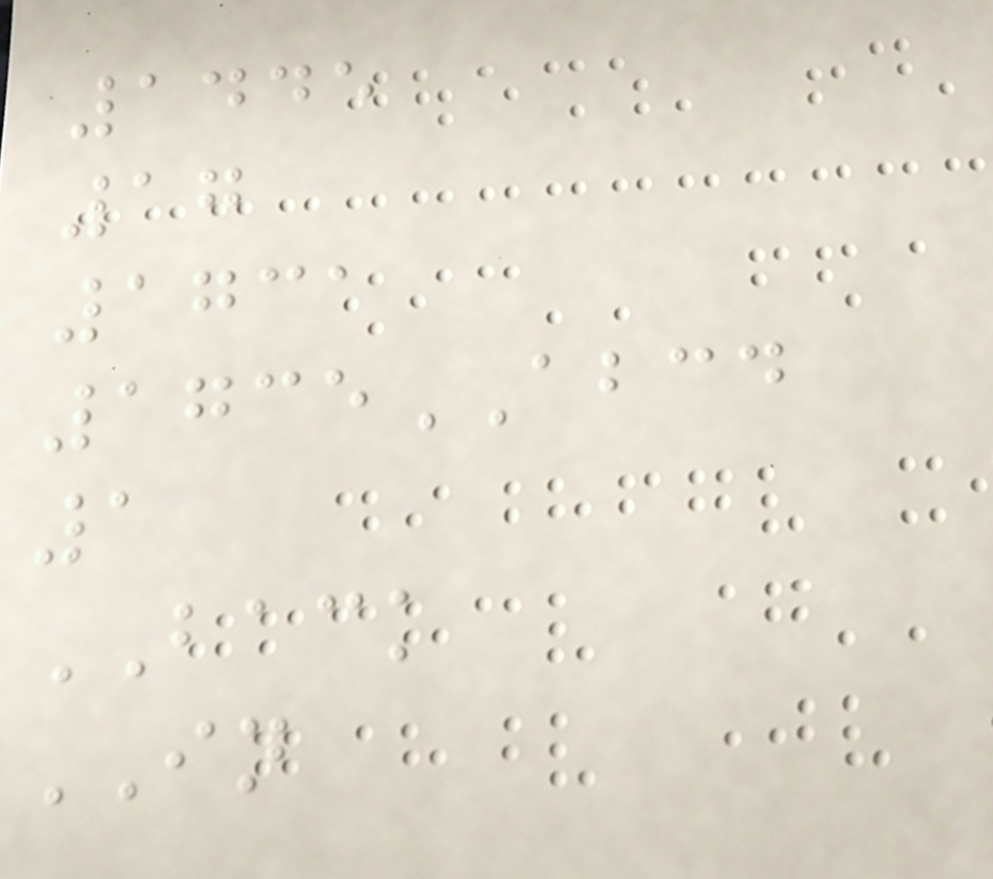1445
17
1731
1735ABCD
1
BACK
IN
